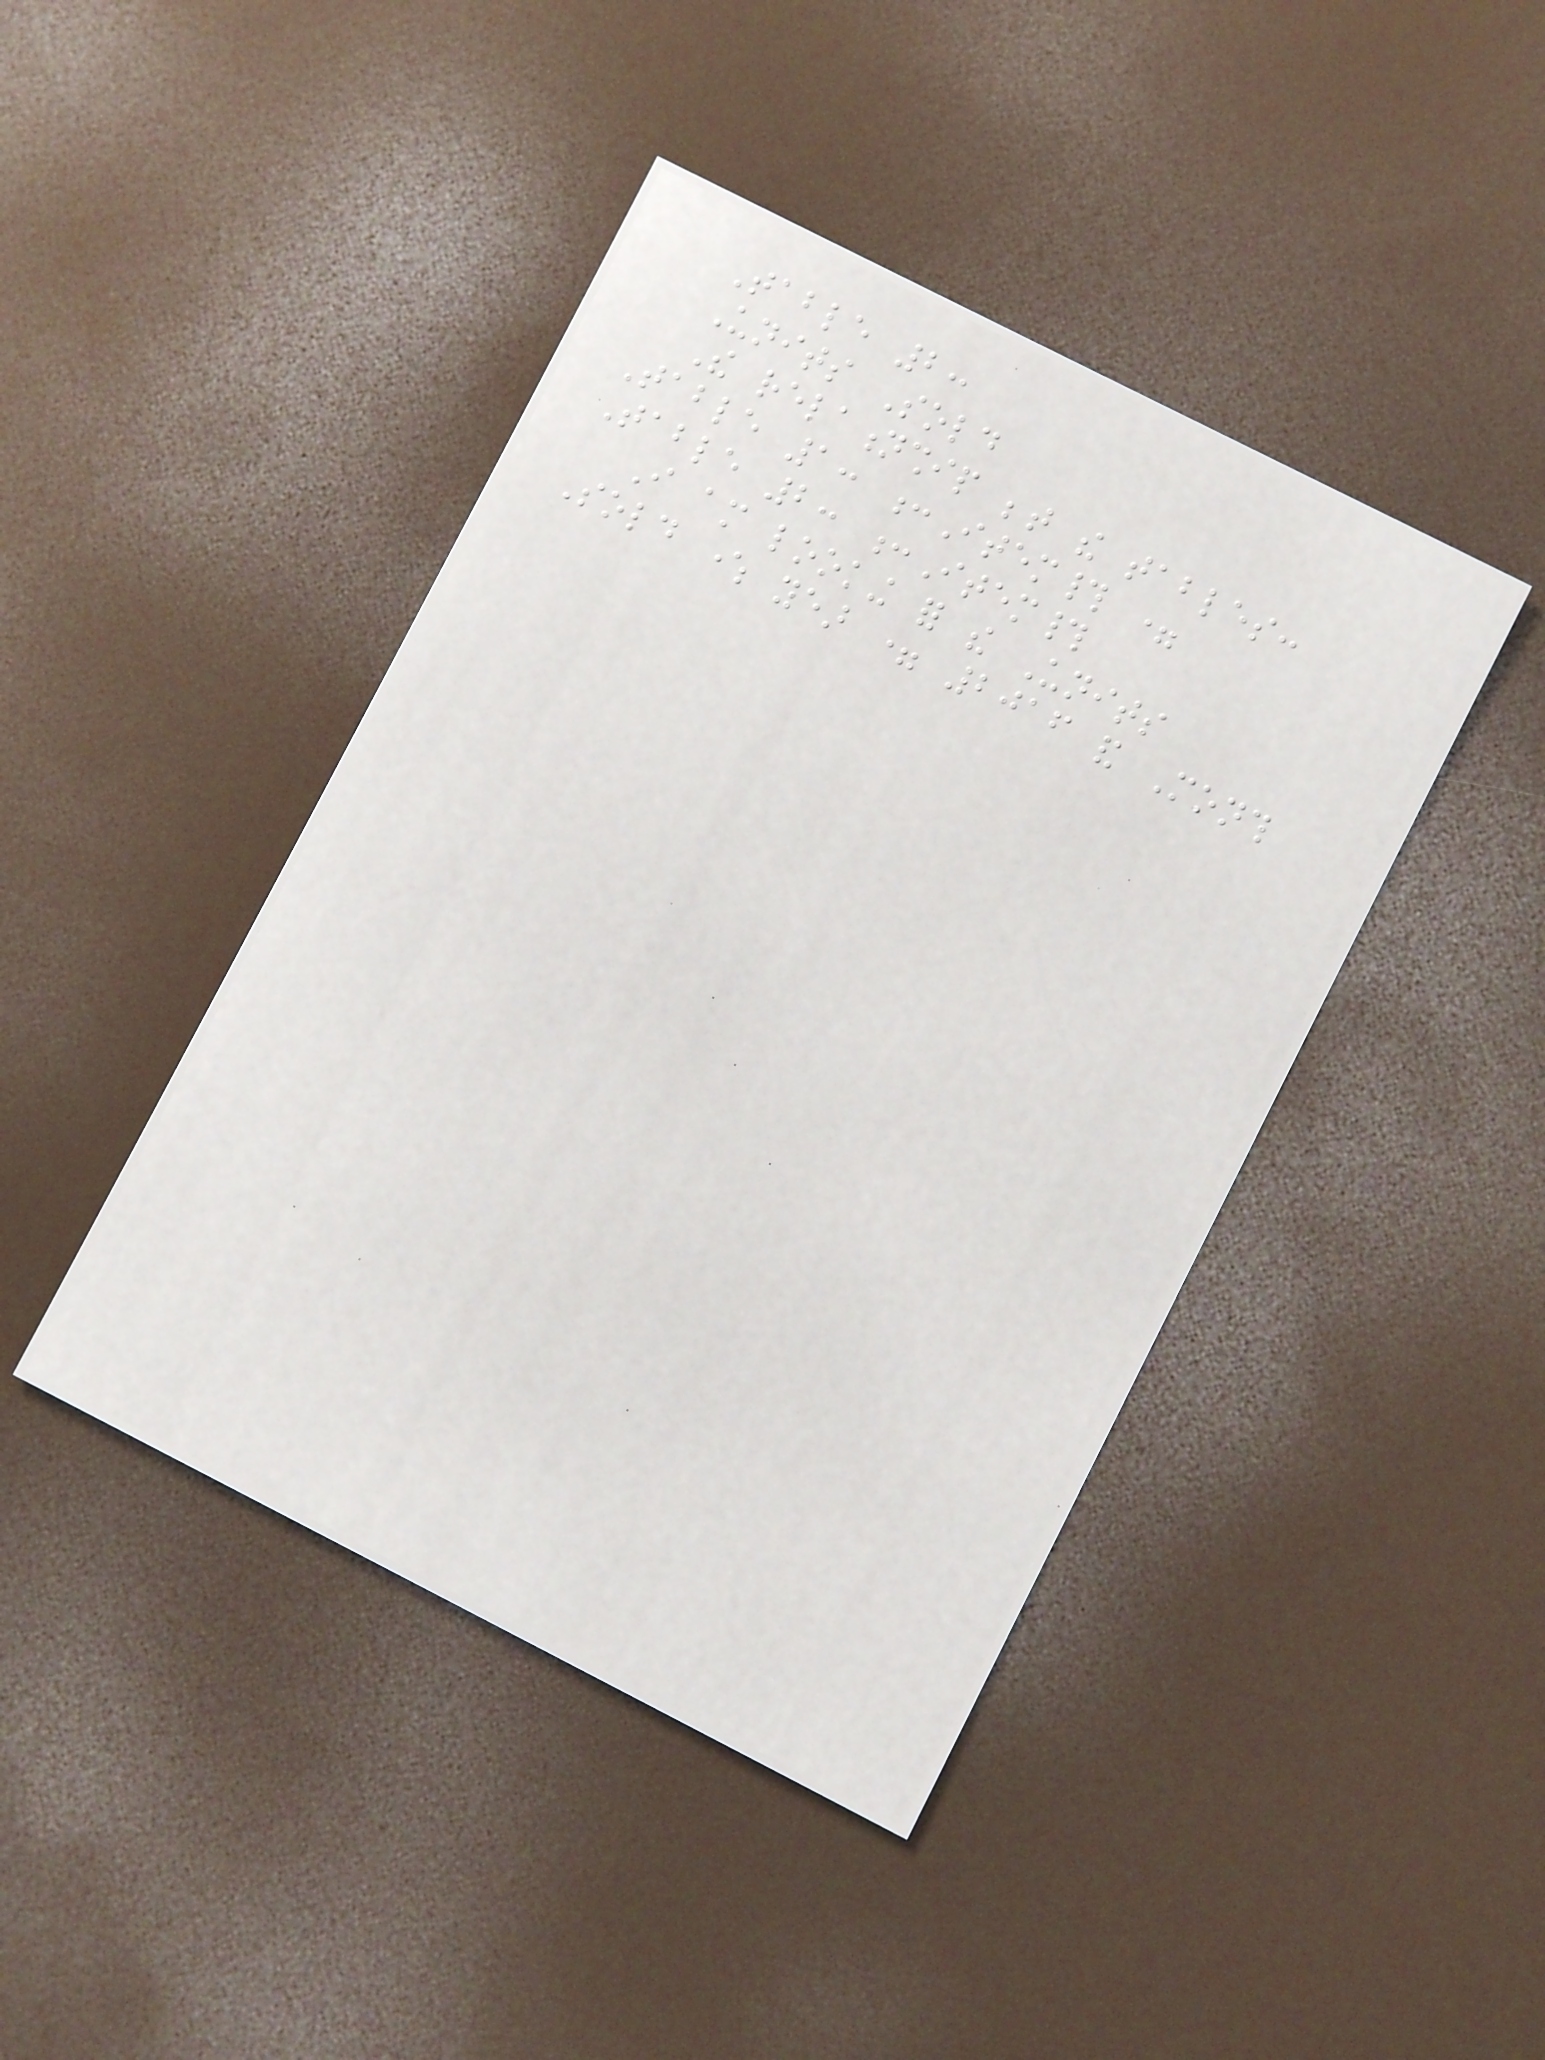Table 2:
Units Sold
The relationship between the tables:
Table 1: :Item# =
Table 2: :Item#
I am looking for the Units
Sold where year = 2016 and Month
